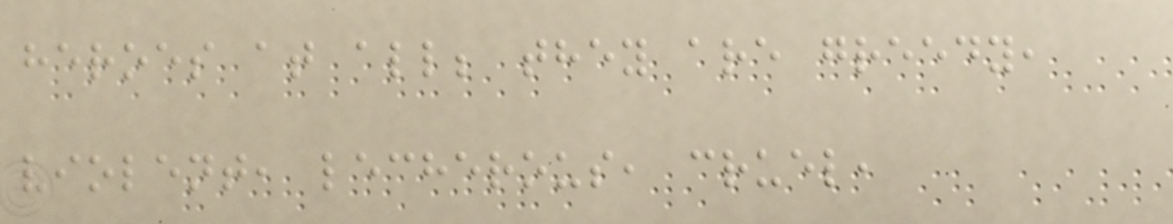heroes at all; they are greedy,
violent, lecherous, cruel,
